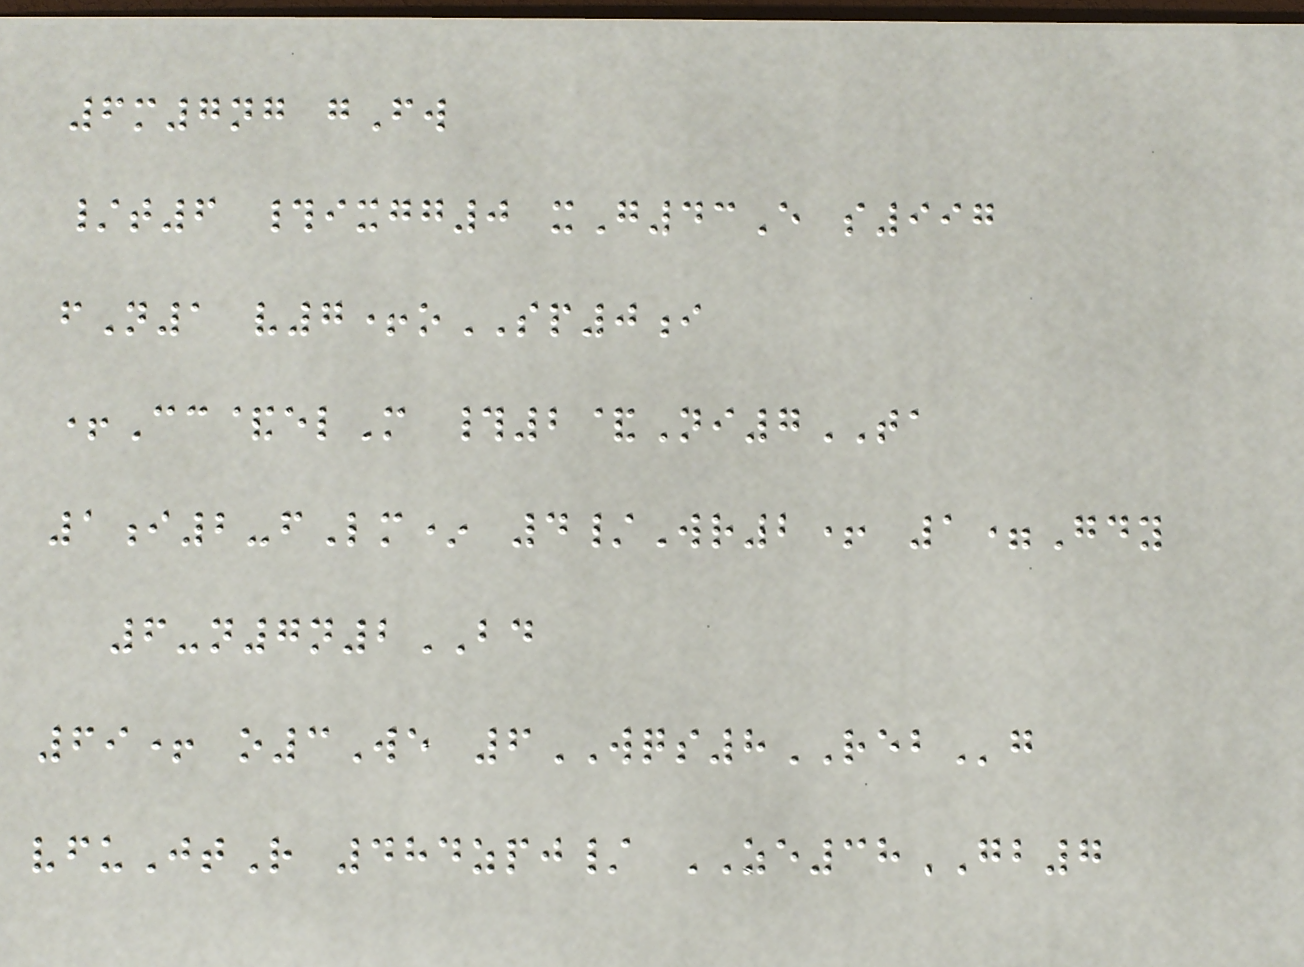6m7ng gFw
/t6 #ixgg0 xG43E s997
fN1 v7+oSP0i
+Cc&elM #2&Ni7TA
1i2-fLm* 4/Wr2+ 1=Gdy
6-n7n2BD
69+ o3We 6WQS8REBg
vfuJtR 484zpj/ ZE38GB7
